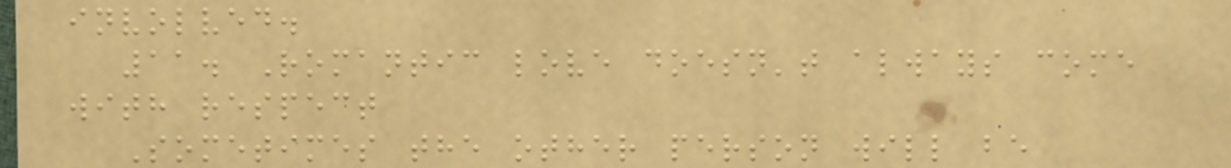involved.
11. Romantic love doesn't always come
with respect
Sometimes the other person will be
